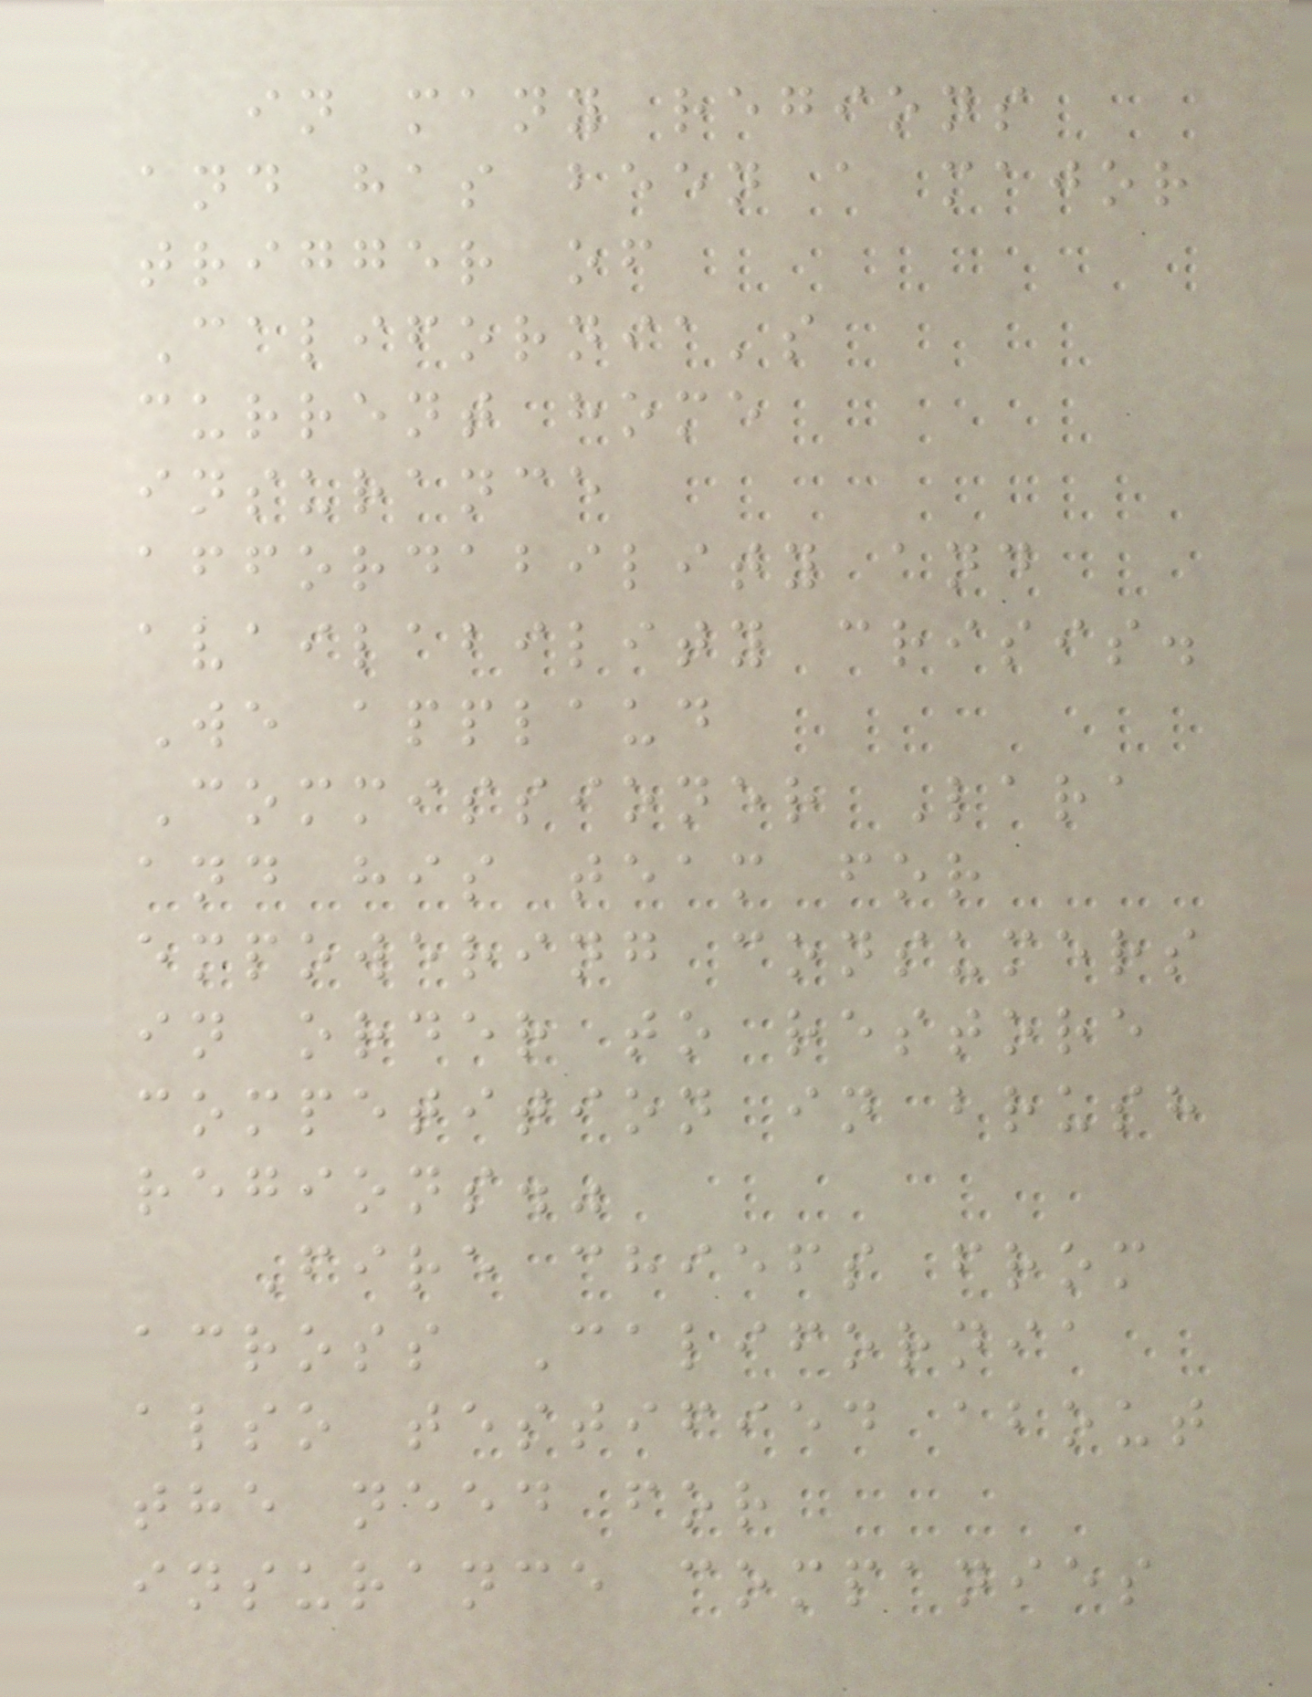in many regions
and has been a major
trigger of
California's
current home
insurance
affordability and
availability crisis.
We applaud
Commissioner Lara
and his team for
empowering consumers
in order to restore
competition in brush
regions."
Fire chiefs from
across California
also testified about
the need for
insurance companies
